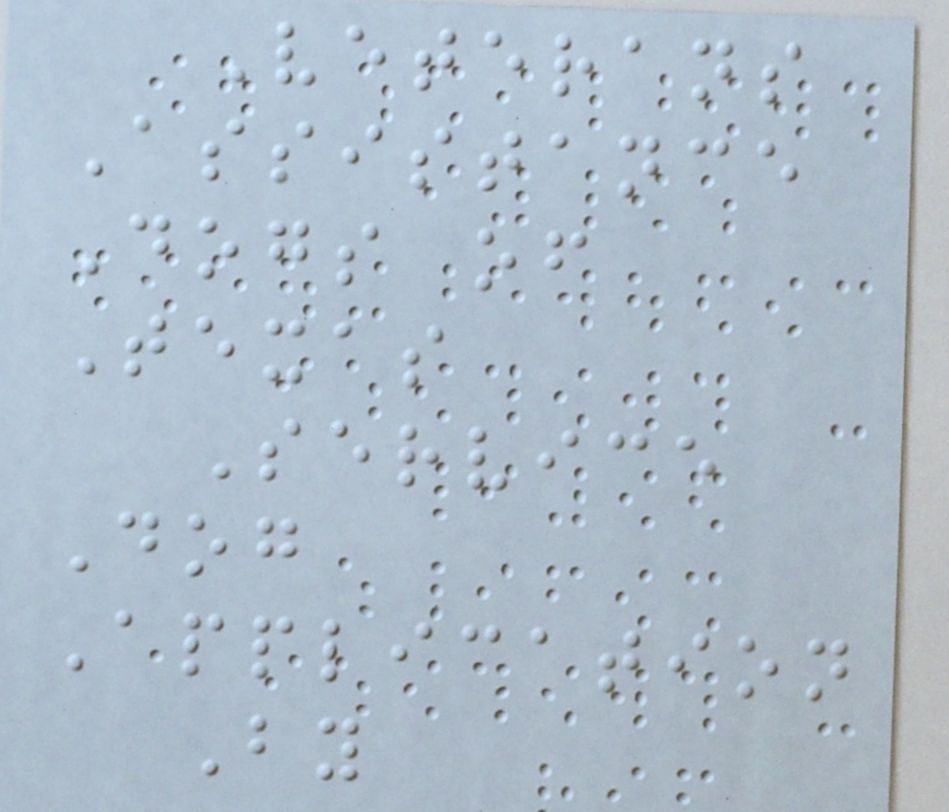Veterans
Assistance
Dogs of
Texas
Service
Dog
Application
By
